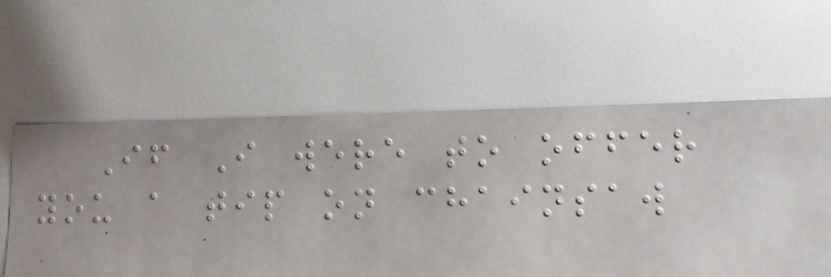If I were to offer
you a tip on chainsaw
